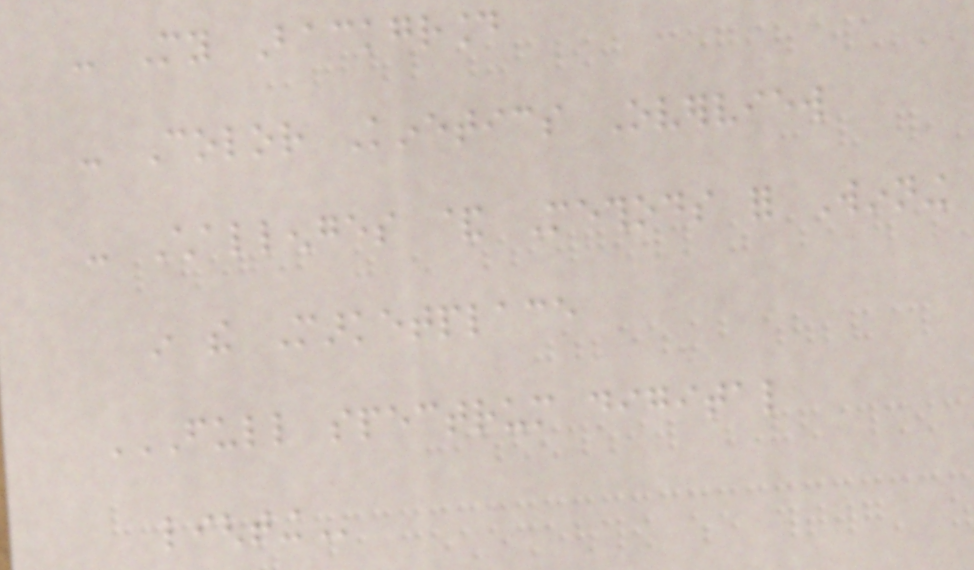- My Background
- Color Kinetics Overview
- Challenges & Methods for Winning
in the Marketplace
FULL SPECTRUM DIGITAL
LIGHTING
